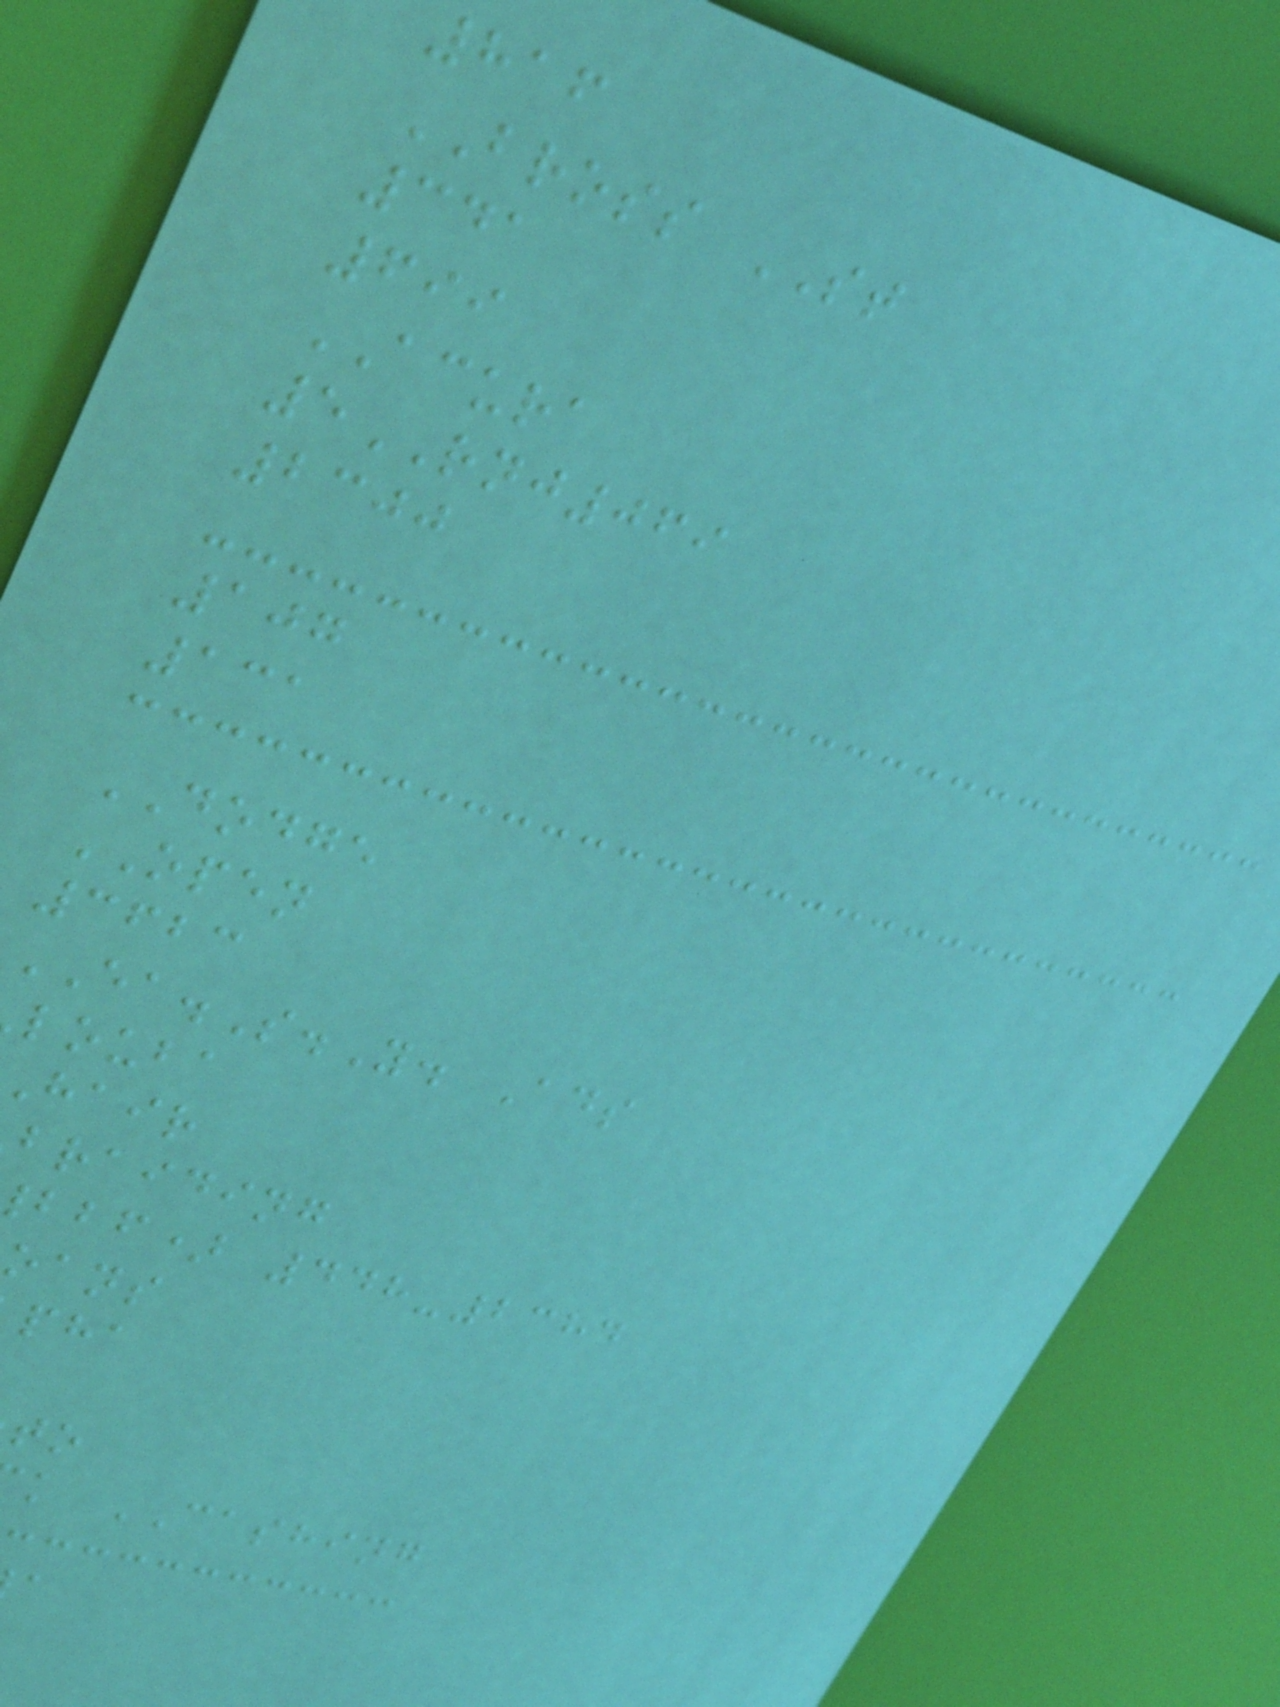816
BROSS ST
341
699
ACURA
5RNJ069
2300
107
131
DODGE
OPEN
3623
EA.S.Y. Ads
louba
hair
braiding
bbf) 448-2384
oans
k CASHING
